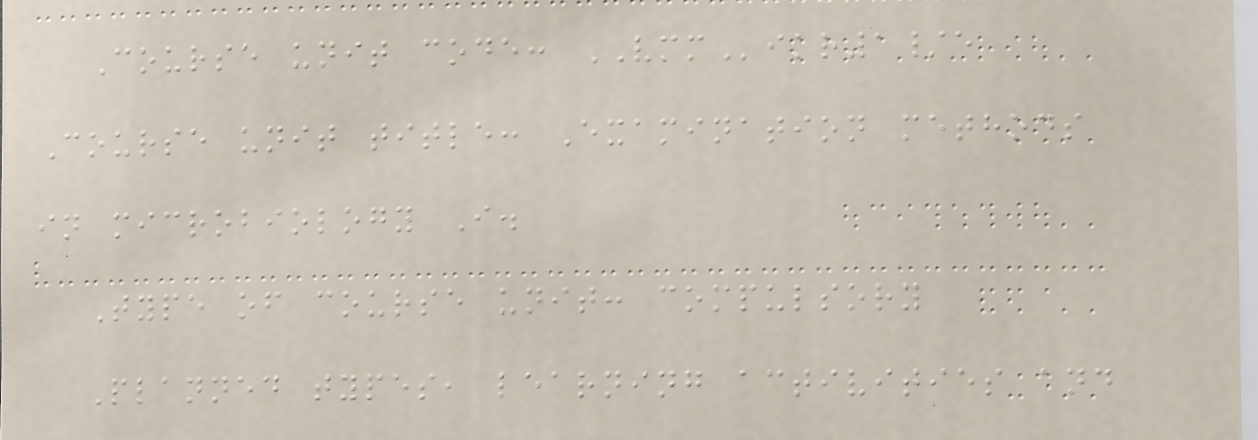Course unit code: VMMikr1/e
Course unit title: Examination methods
in microbiology I.
Type of course unit: compulsory
Planned types, learning activities and
